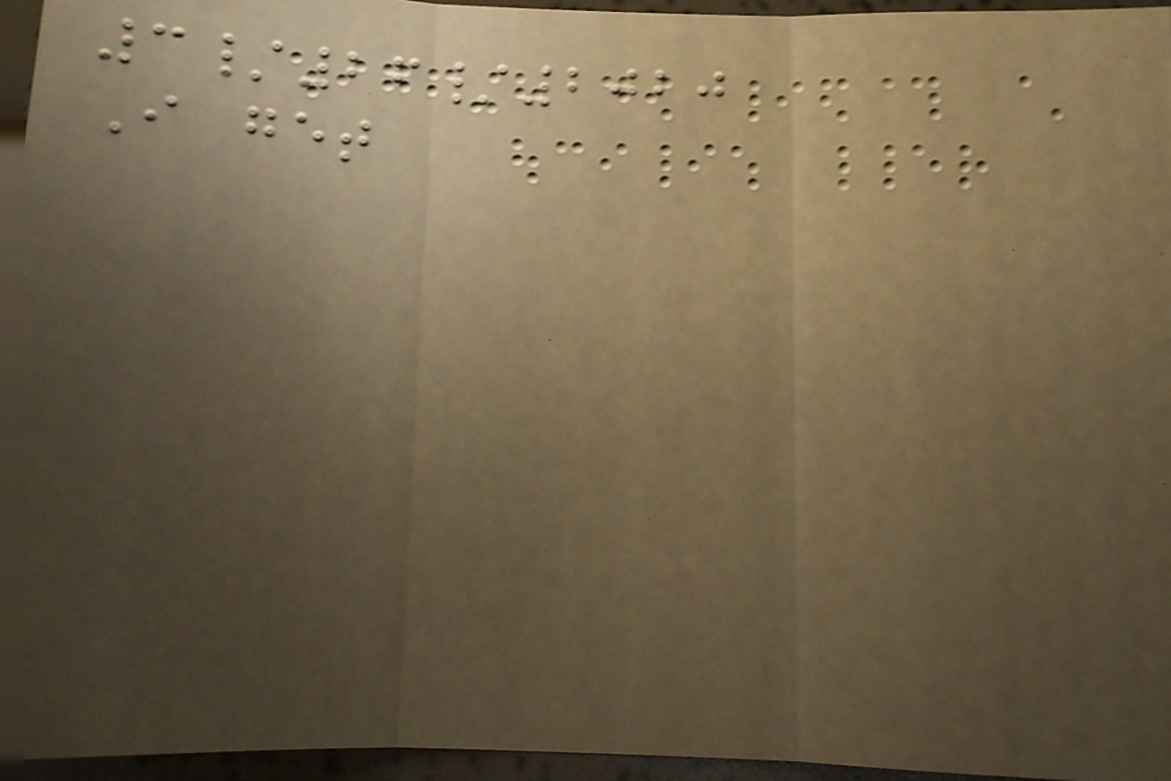3/26/2020
I get
